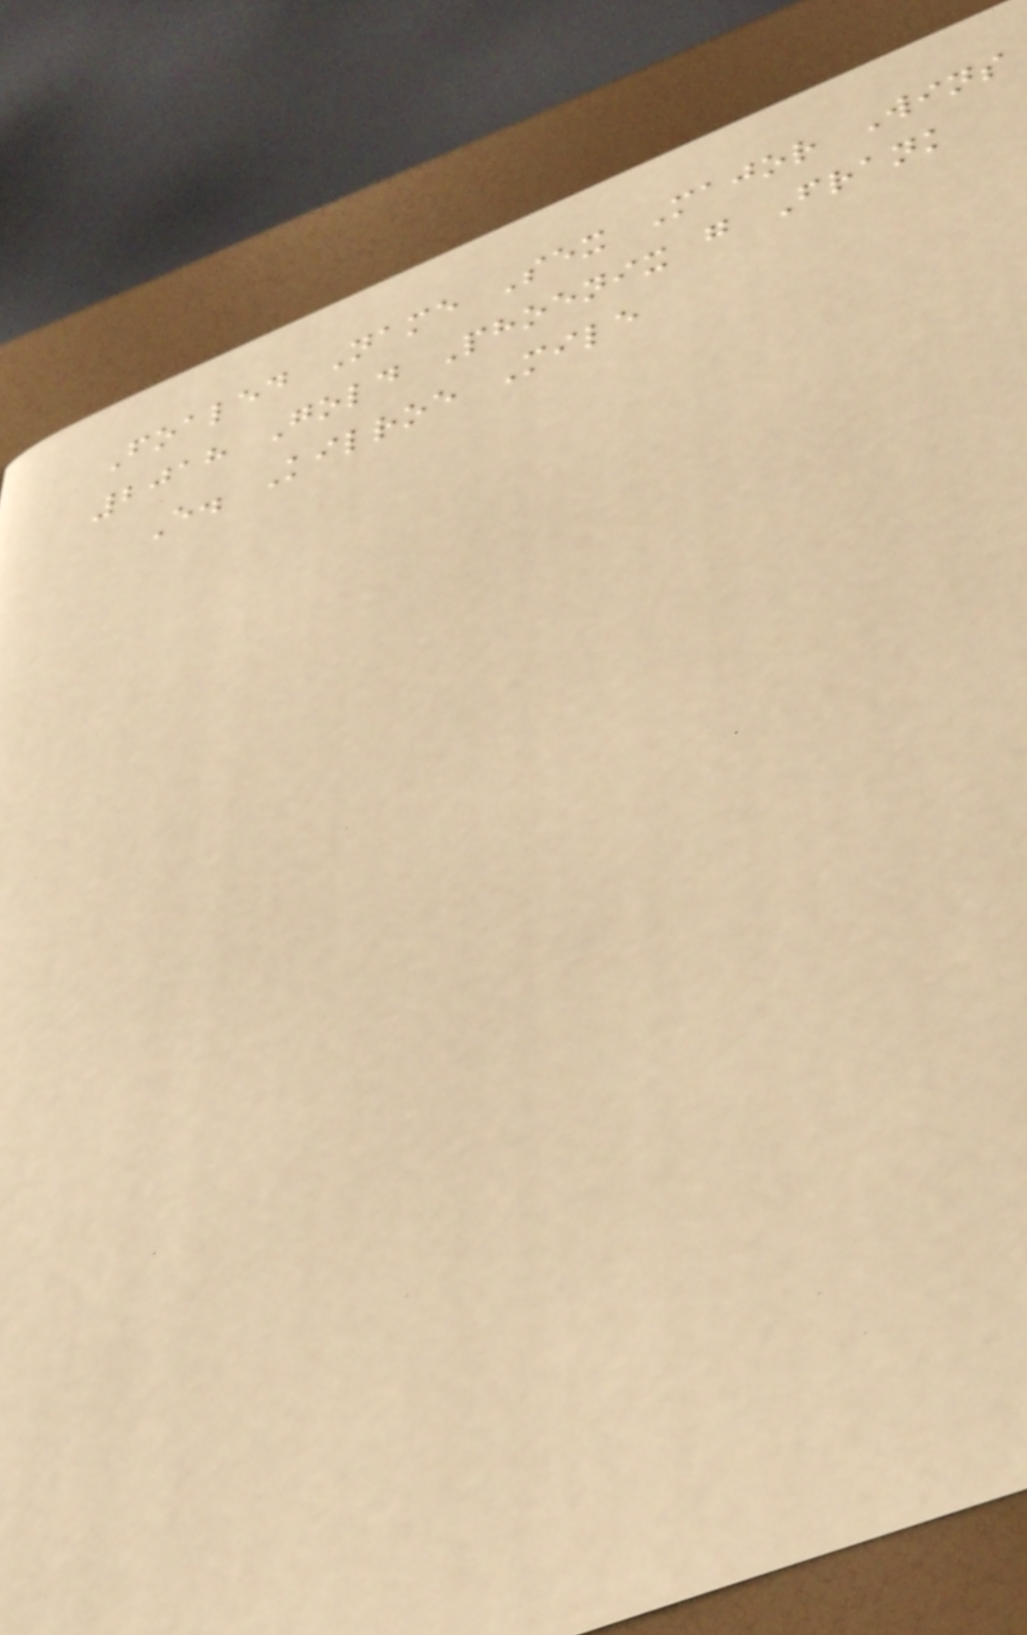Foaled Name Sex Major Wins
2018 Gold Phoenix g Frank
E. Kilroe Mile
